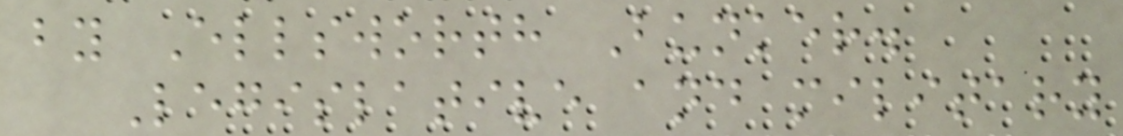by Ellsworth Bunker.
Legislative and military
